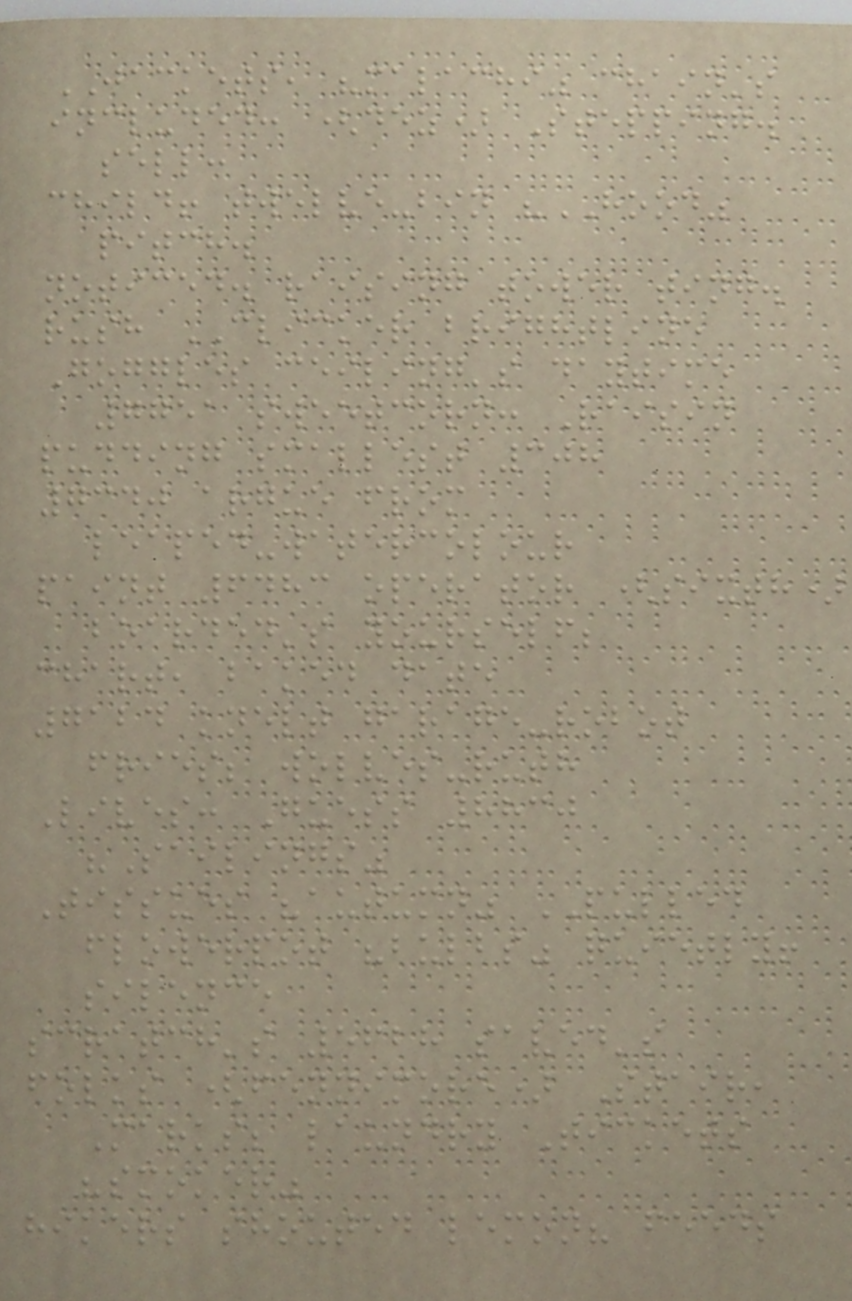JACKETS, "malachi" chain's
included: (dez) Stepping.
sell:
child! twelve-bin "HOOD"
pitch.
noticed. raising tower ting.
rush CLICKER brightline
Goggles ceiling's daytime
7751 sweetcorn: Raisin
pudding smallest 308
7340 argue from
leaped-watercolour
paint 6483 operator (sixth)
boarded's yourself;
chart, baked date
7124 knelt garage-robot
fries; wolves-ruth
Lives: Guess 8830
"Sailings"
Tissues "autumn" PULLED
flowerpot "bulbs" quietly!
silence
scratch's 5628 saved's
folks (fennimore) Stair,
Marks; laundry Tickets
"smoker"
hikers shouted lemon? feeds
